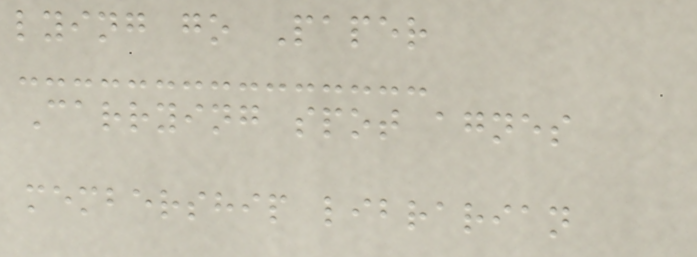lying go Paper
Carrying spot agnes
membership librarian
